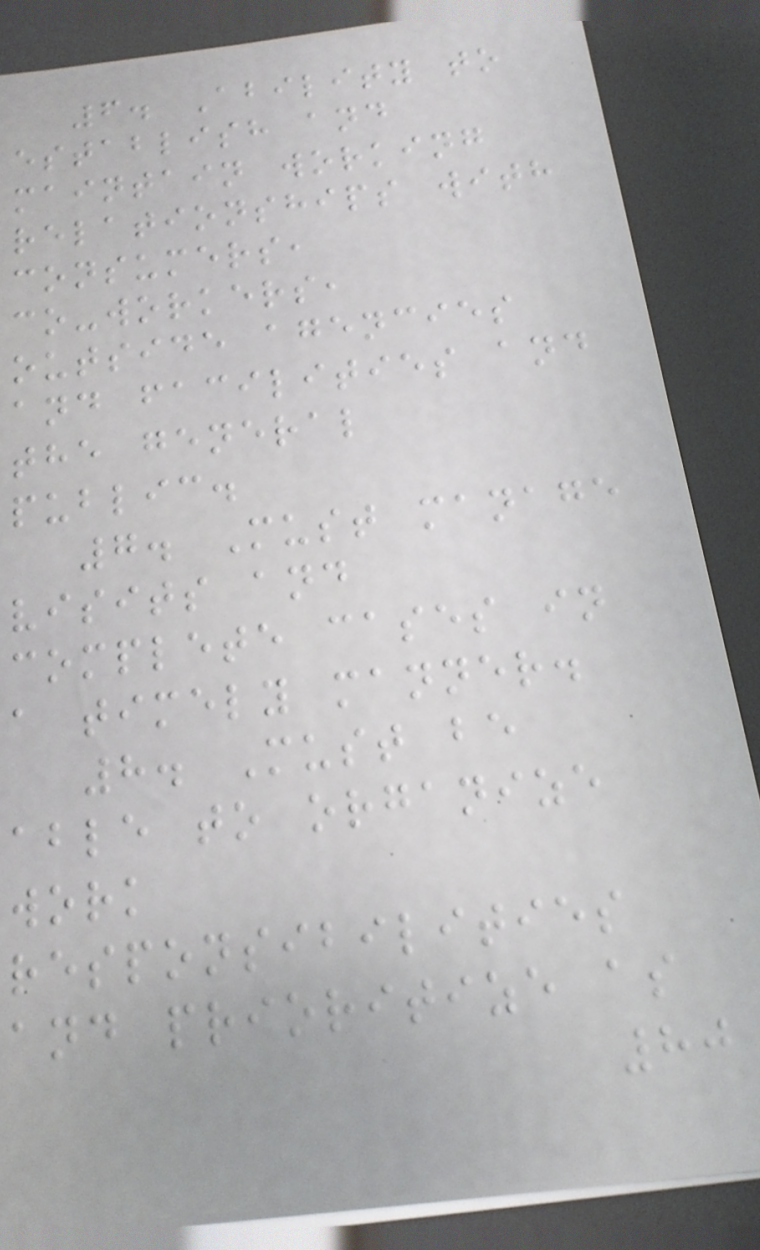6. Ability to
establish and
maintain working
relationships with
consumers,
co-workers,
outside agencies
and facilities and
the general
public.
7. Must manage
visits and
complete cases in
a timely manner.
8. Must be
able to organize
work
responsibilities
and prioritize as
80
